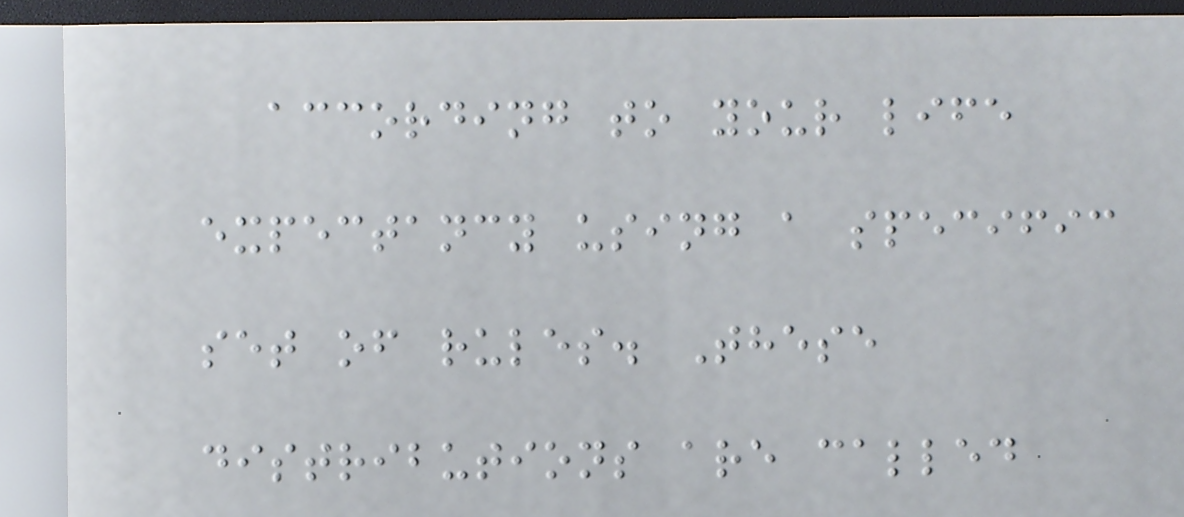according to your life
expectancy using a specific
set of rules. These
distributions are called
